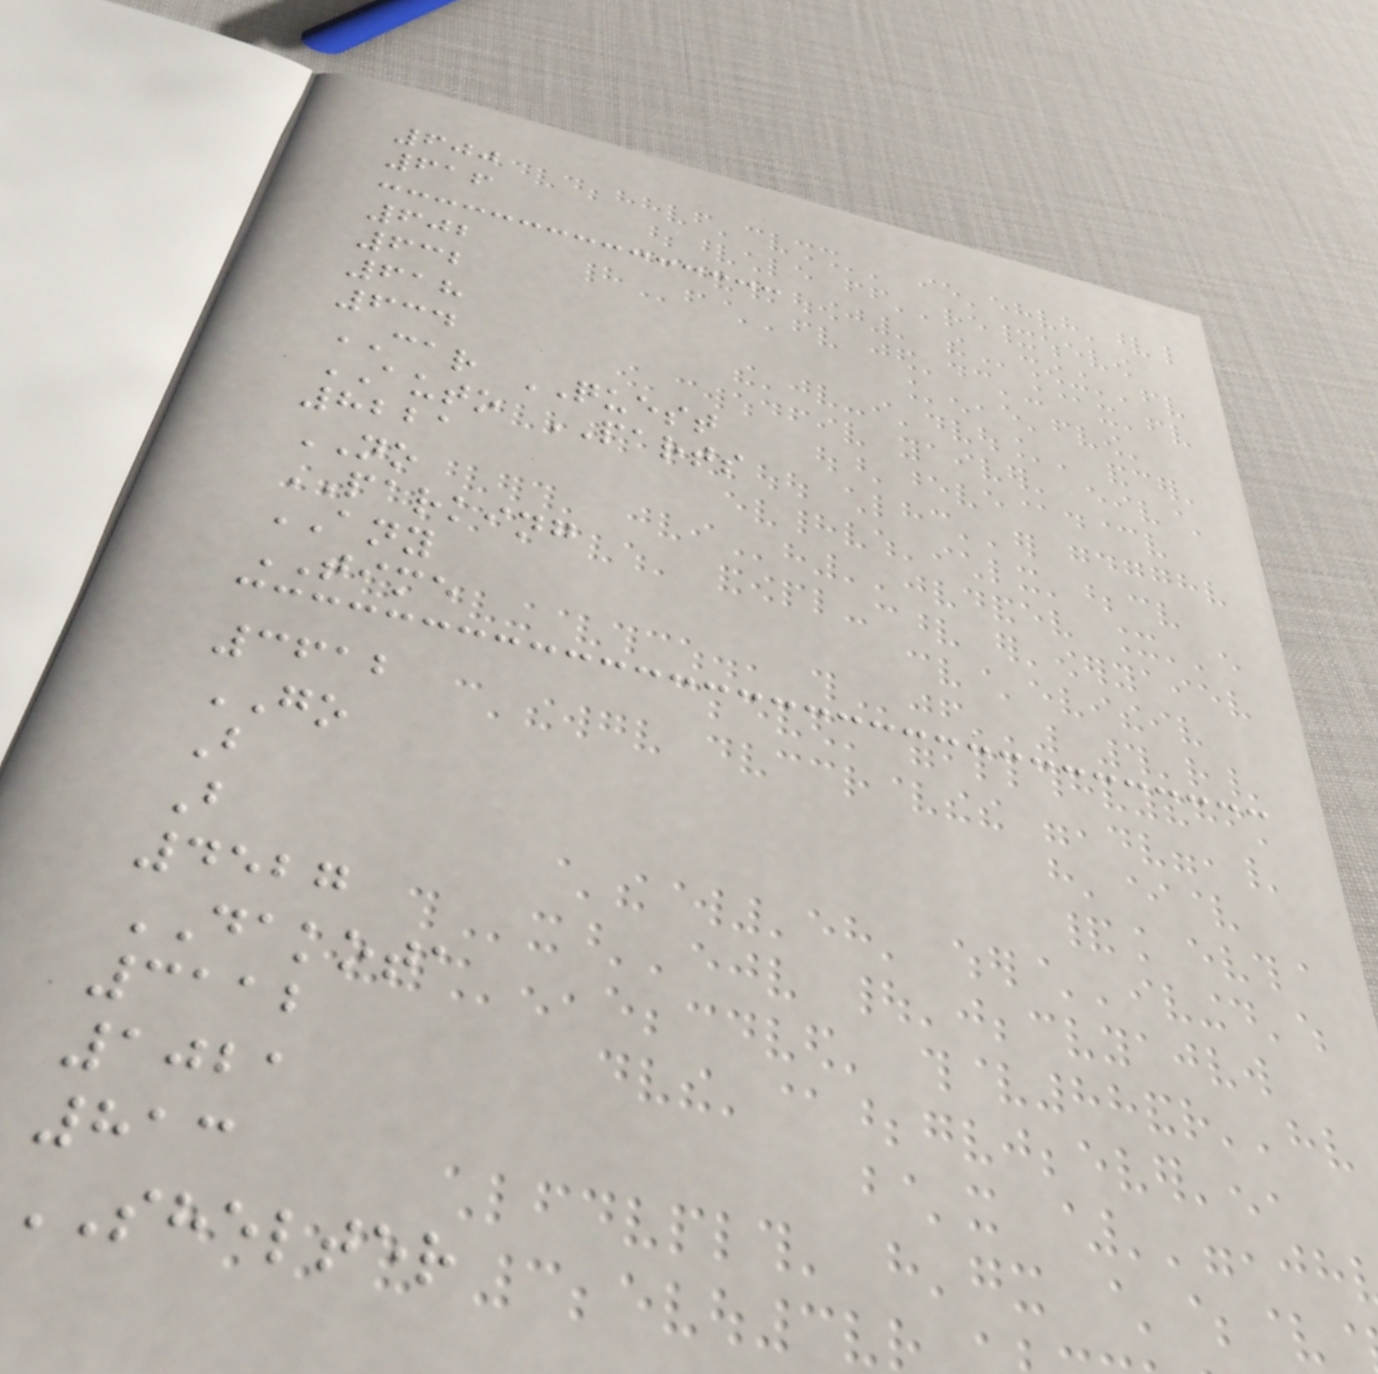600
616
602
632
618
634
CAR QUEST
AUTO PARTS
8221
NO
PARKING
ANY
TIME
3612
GO
B
B
4527
DAKOTA
3112
1021
813
SHELTER
